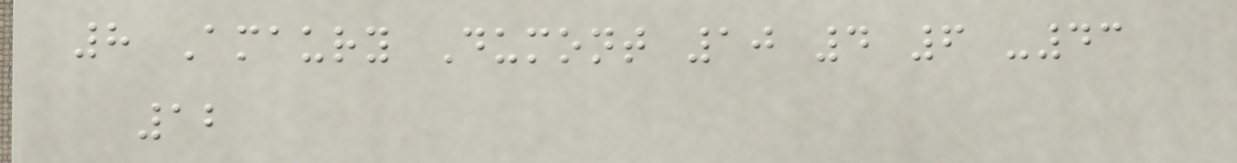8 Amaury Dumont 10 4 6 -43
12
